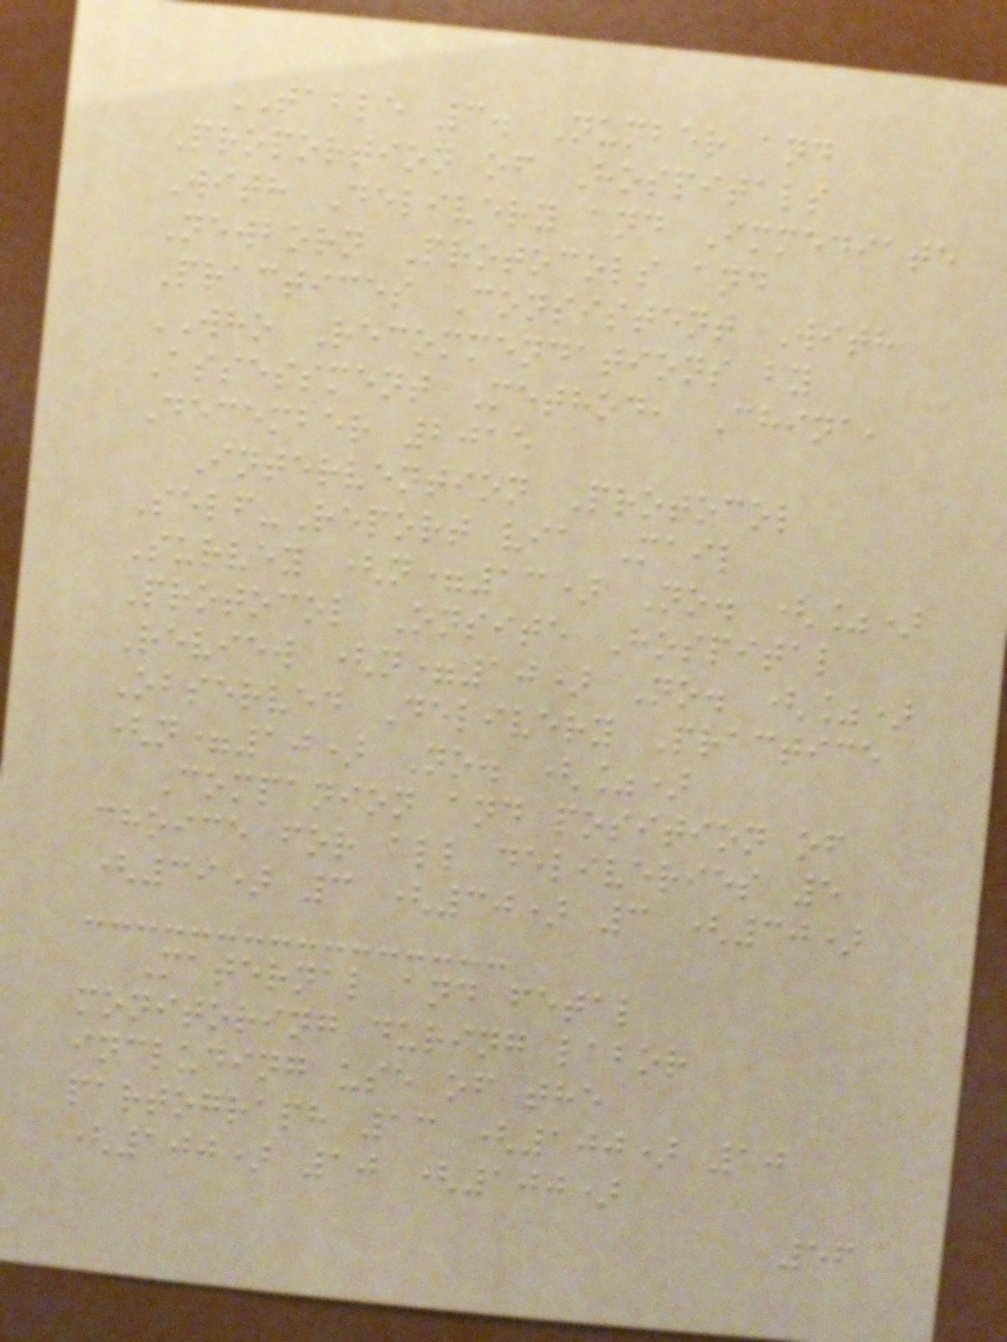TABLE 3. Number and
Proportion of Hospitals
With Delivery and Immediate
Newborn Protocols and
Practices Consistent With
WHO Recommendations by
Assessment Method, China,
December 2015
Intervention Protocol
Self-Report via Mail
Survey (n=13) No. (%)
Protocol Onsite Hospital
Review (n=10) No. (%)
Observed Delivery Practice
(n=10) No. (%)
Companion and position of
choice for all deliveries 5
(39) 3 (30) 3 (30)
Maternal and fetal
monitoring during labor
including use of the
partograph 13 (100) 10
(100) 10 (100)
56
